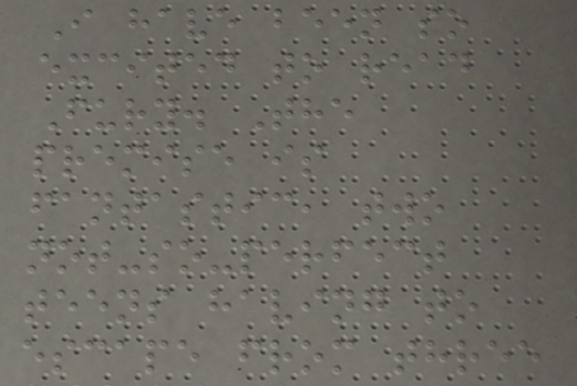I have been so
excited to read
Fury. The
premise is
fantastic, two
not-so-perfect
teens having to
escape from three
